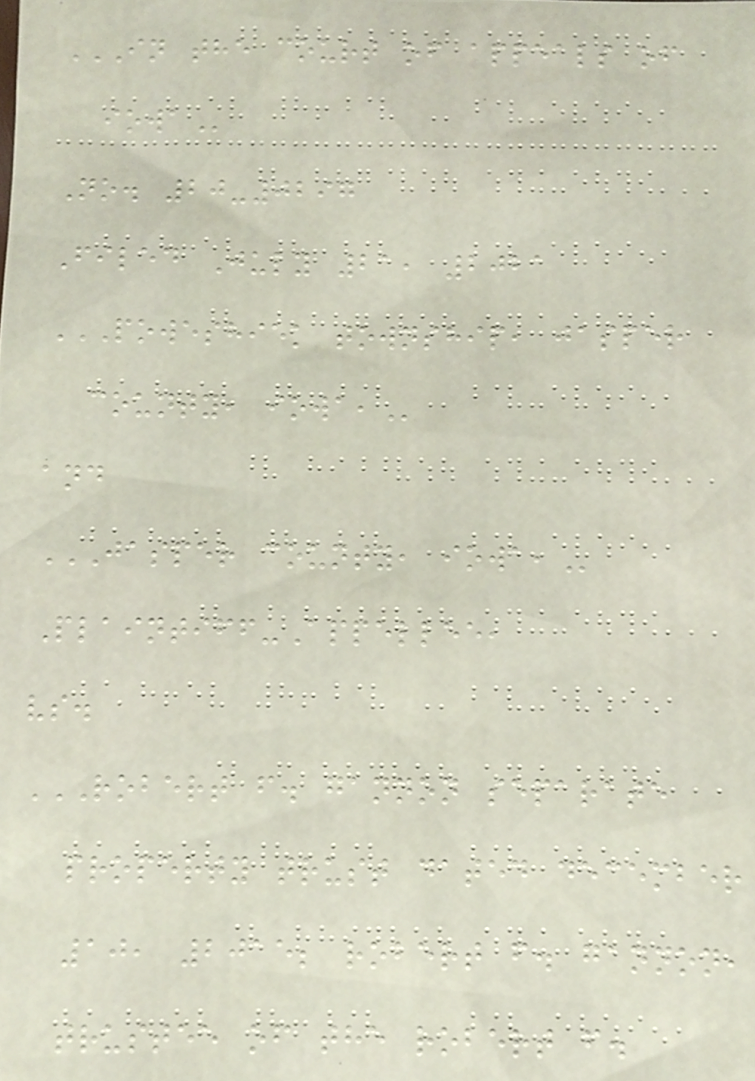IN THE COURT OF APPEALS OF
IOWA
No. 20-0297
Filed July 21, 2021
POWESHIEK TOWNSHIP, JASPER
COUNTY, IOWA,
and
JASPER COUNTY, IOWA,
Plaintiff-Appellee,
vs.
ROBERT F. GANNON SEPARATE
PROPERTY TRUST DATED DECEMBER
10, 2015; ROBERT F. GANNON,
TRUSTEE OF THE ROBERT F.
